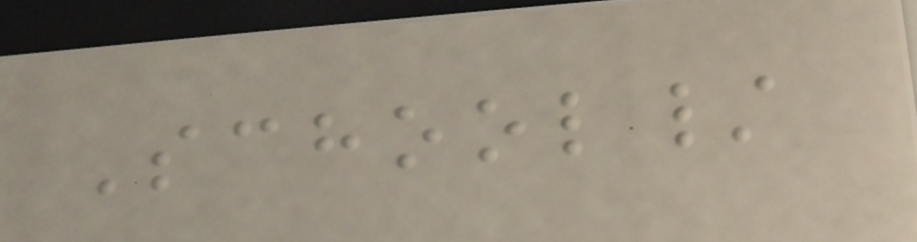School/
